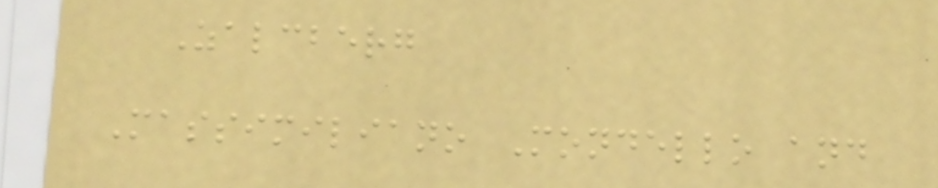Zalcberg
Massimiliano Mondello and
